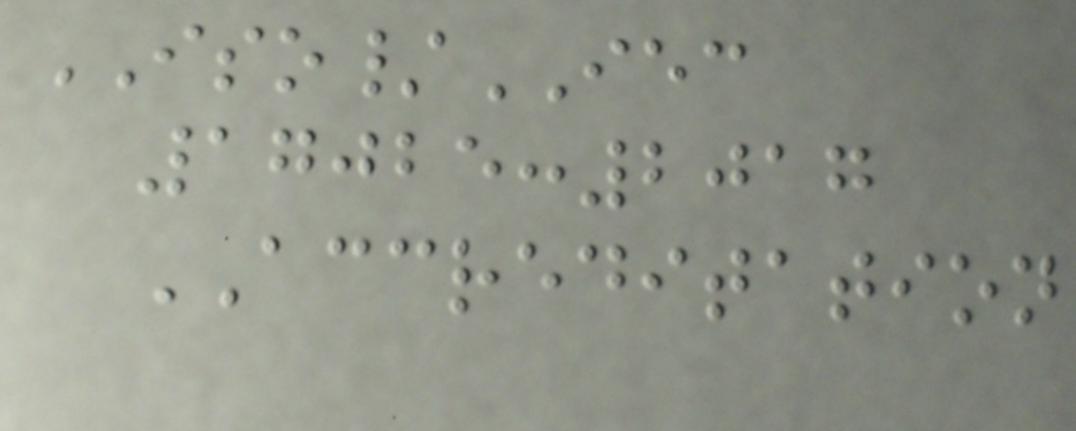ISO/IEC
17025:2017
ACCREDITATION
